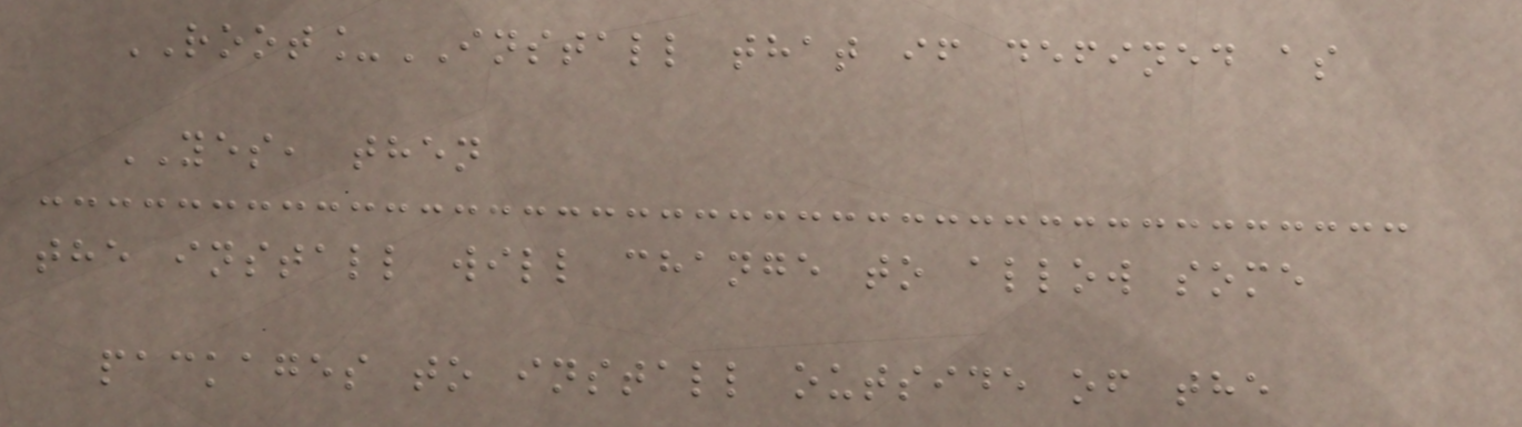ROOT_INSTALL that if defined as
YES, then
the install will change to allow some
packages to install outside of the
